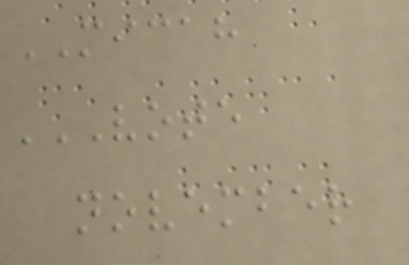MICAH
VOTE
NOVEMBER
